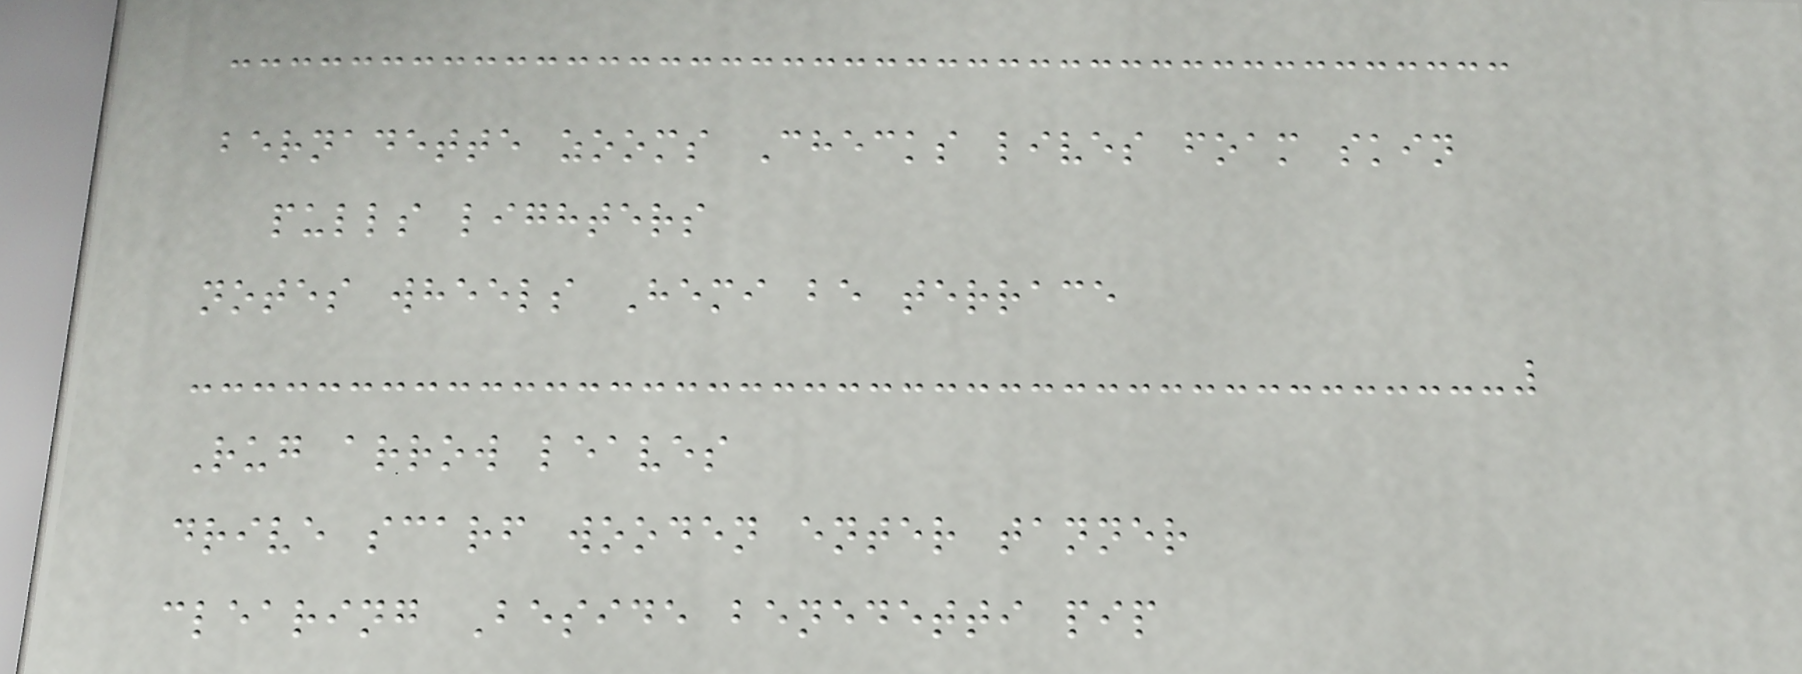bernadette zooms Checks lives foam skin
pulls lighters
notes wheels Hemi be terrace
Rug arrow leaves
drive scarf wooden enter tanner
clearing Beside benedetti pip
